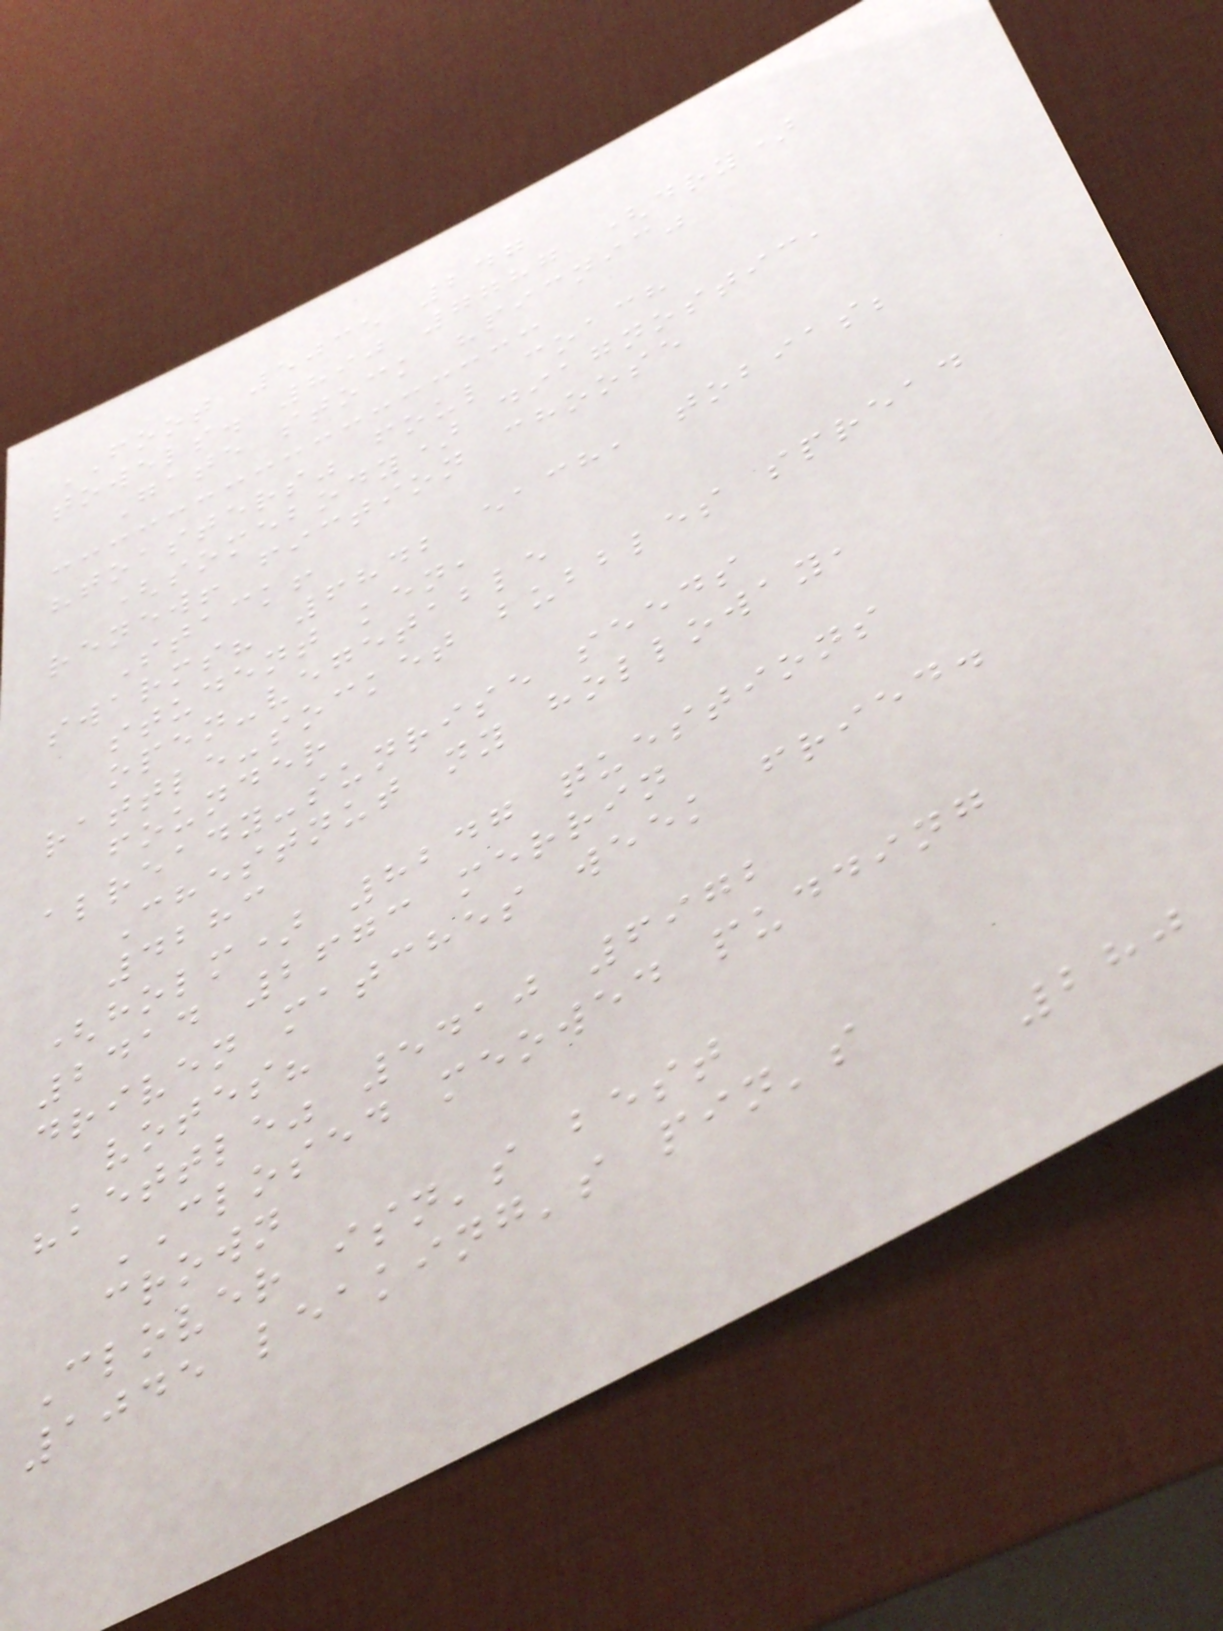FOOT 5035 247
towels. 890 7787 (dry)
Gate stock "picnic"
"toasters" foul coach
(somebody) diagnostic,
renew! fiction choose
Stack!
swarms? 6842 each, tobias;
student ken,
open-vegetable
rattle-socket bubbles spread
founder
already-sunrise seeds
Chestnut ny holloway,
4283
(holm) 8247 questions
2414 2673 merrin
driven matches week fried.
votes?
"kettle" 5410 6972
CLOSED meowed pudding
crown
Clover isn's best
1045 leaking's pin's
280
